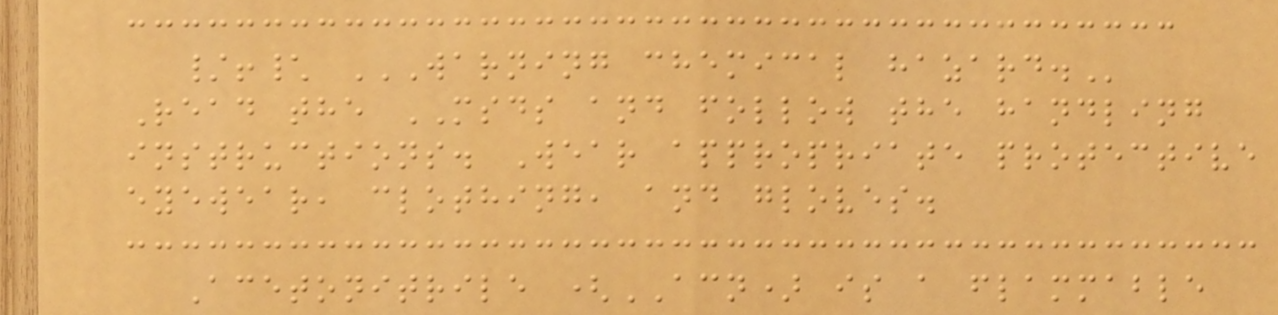/!\ WARNING CHEMICAL HAZARD.
Read the MSDS and follow the handling
instructions. Wear appropriate protective
eyewear, clothing, and gloves.
Acetonitrile (ACN) is a flammable
